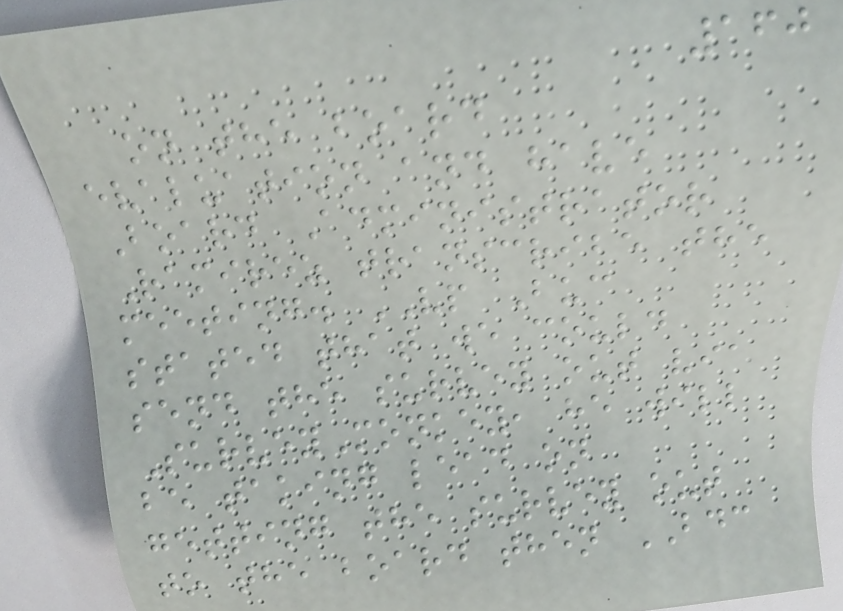160
on the board
evaluation and have
Board Administrator
Ramirez transcribe the
meeting. VP Buc
stated that we could
send the survey out via
SurveyMonkey, he will
be taking lead on
getting the survey out
to the board then BDC
